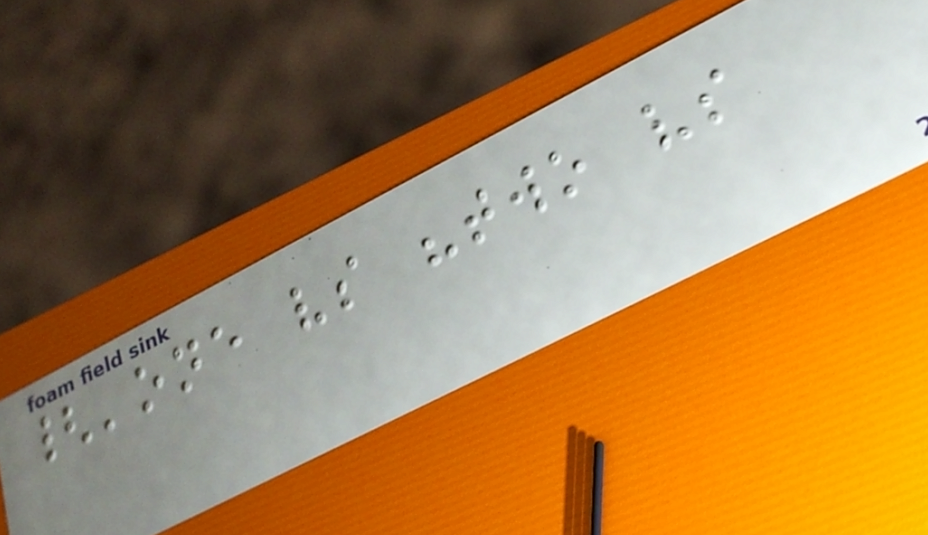{'one vs "two vs
